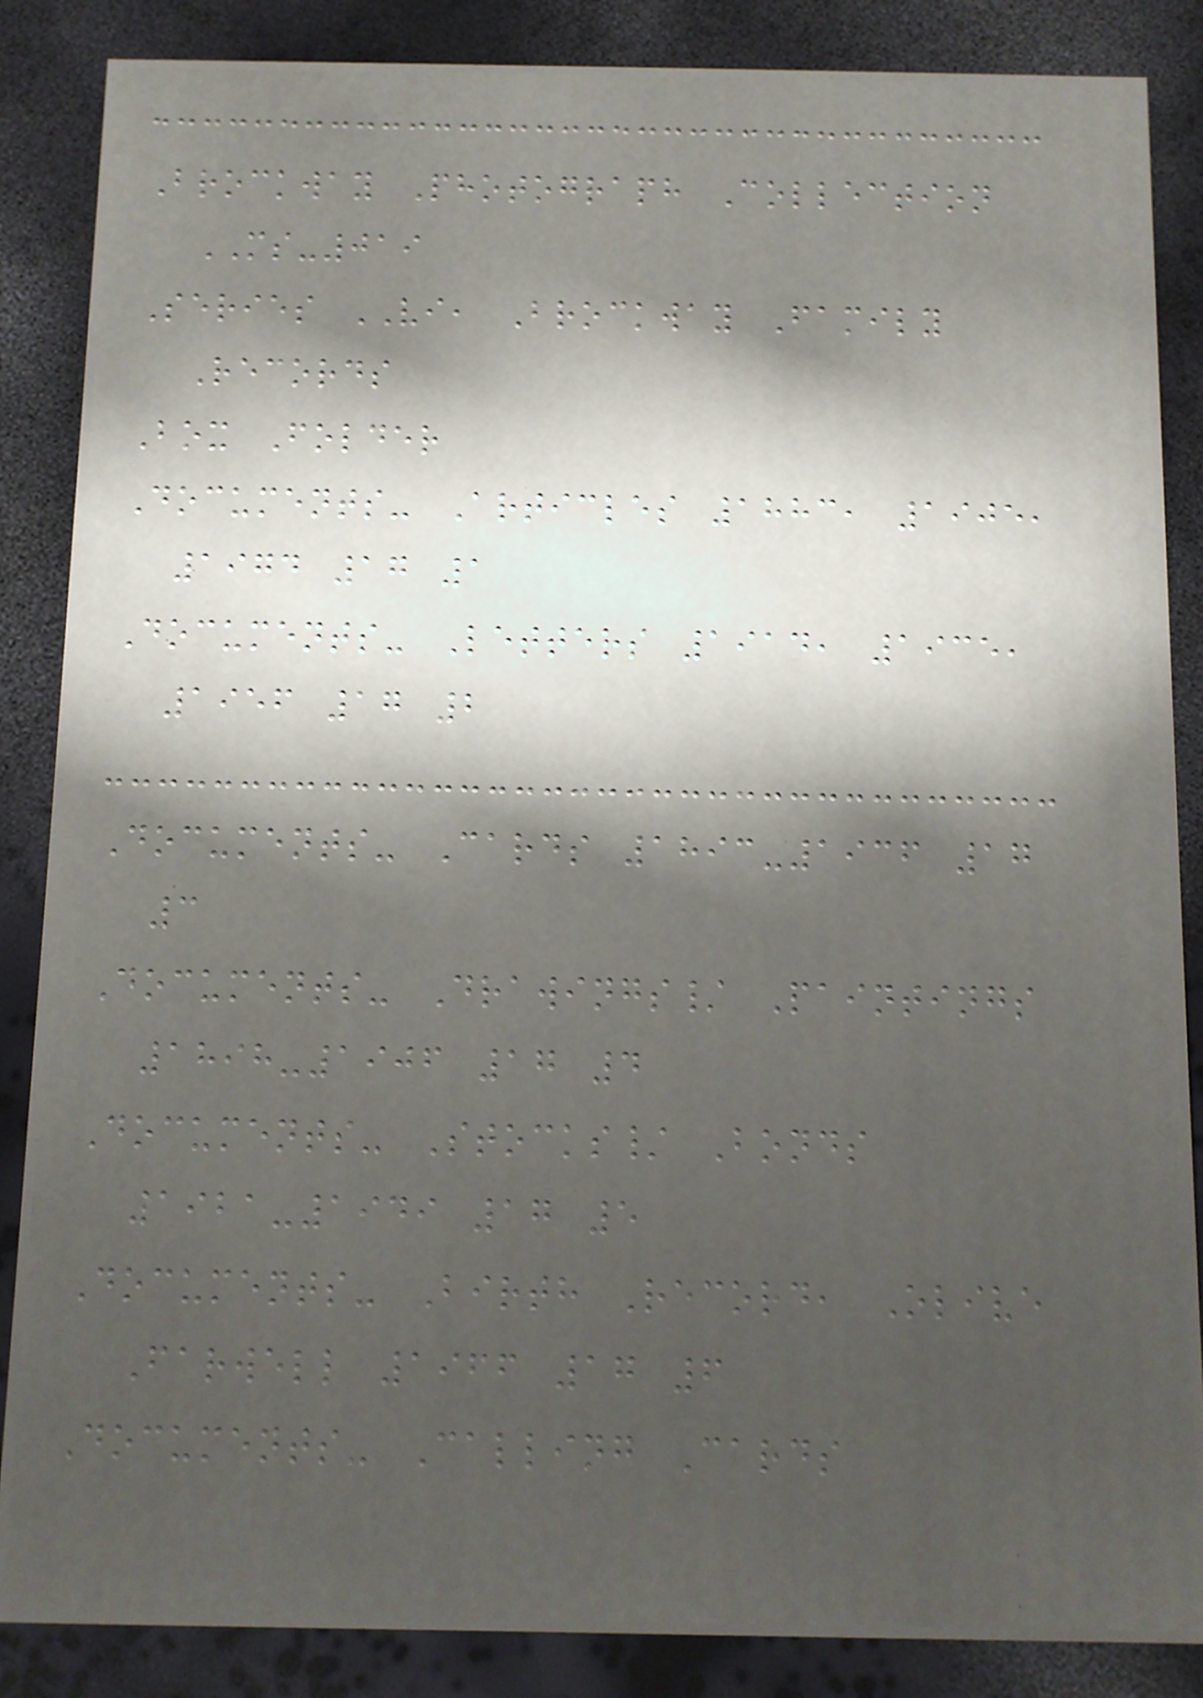Brockway Photograph Collection
MS-019
Series VI, Brockway Family
Records
Box Folder
Documents- Articles 1883, 1905,
1974 17 1
Documents- Letters 1914, 1935,
1956 17 2
Documents- Cards 1893-1936 17
3
Documents- Drawings/ Paintings
1898-1906 17 4
Documents- Stocks/ Bonds
1921-1949 17 5
Documents- Birth Record, Olive
Farwell 1966 17 6
Documents- Calling Cards
